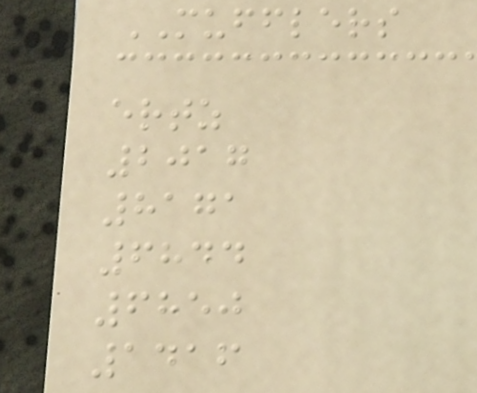MUFFLERS
ertz
2017
8171
6844
6850
1416
